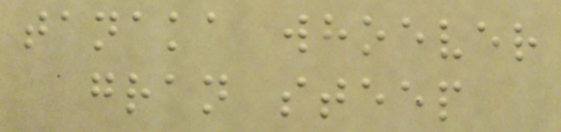tanaka whoever
gran steep
